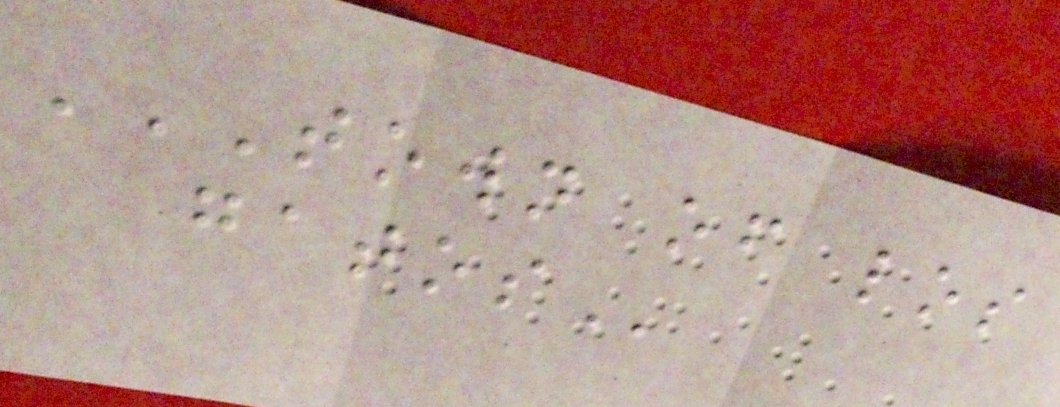TOWN OF LOS
GATOS
